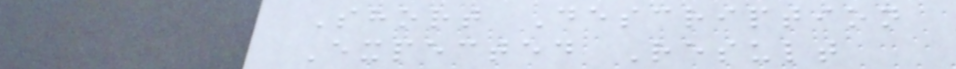Short Description
Expected Result
